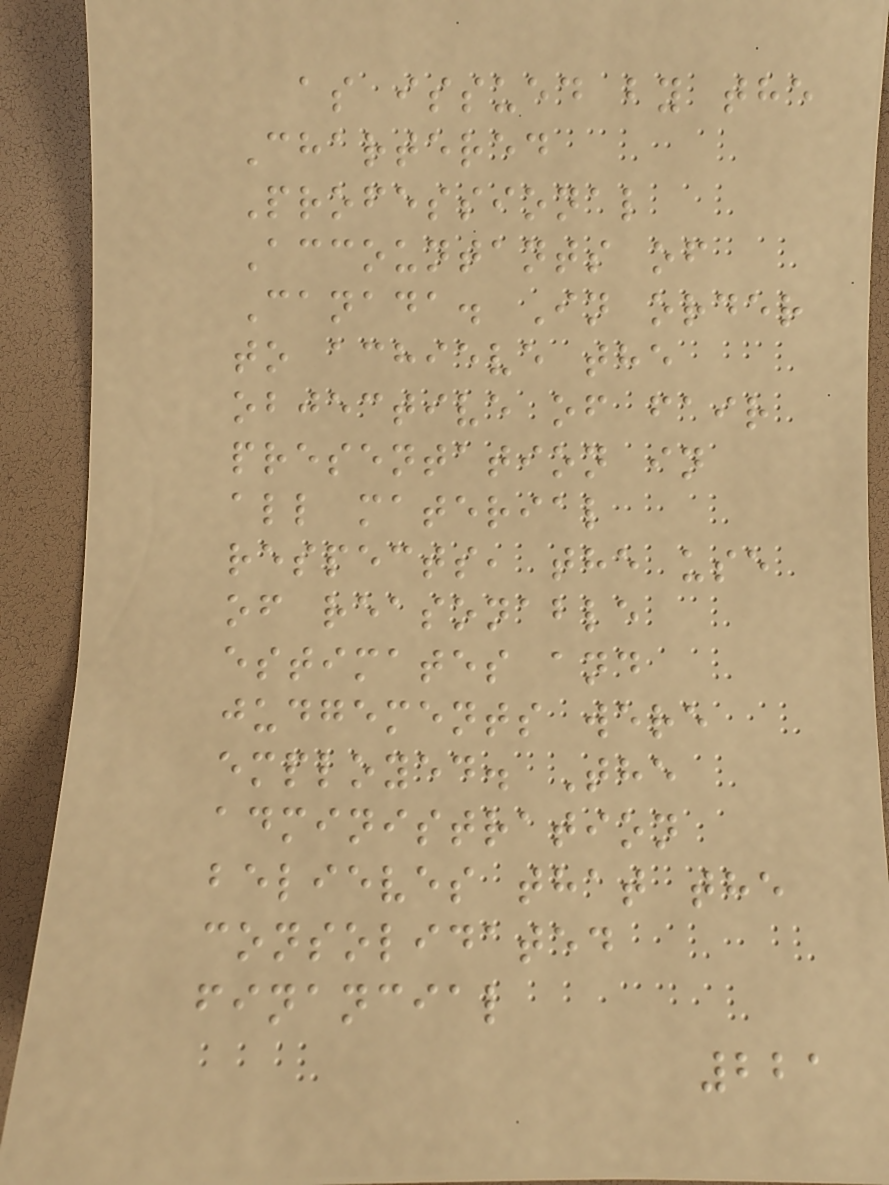as issued by the
Chartered
Professional
Accountants of
Canada. In order
to achieve the
objective of fair
presentation in
all material
respects, the use
of reasonable
estimates and
judgements were
employed. The
administration
believes that the
consolidated
financial
221
